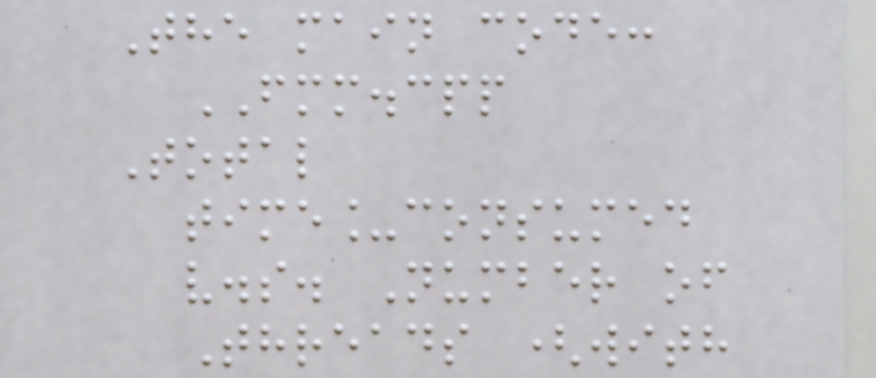The main code:
FMM.cpp
Total
time_consumed
v.s. Number of
Threads (with
